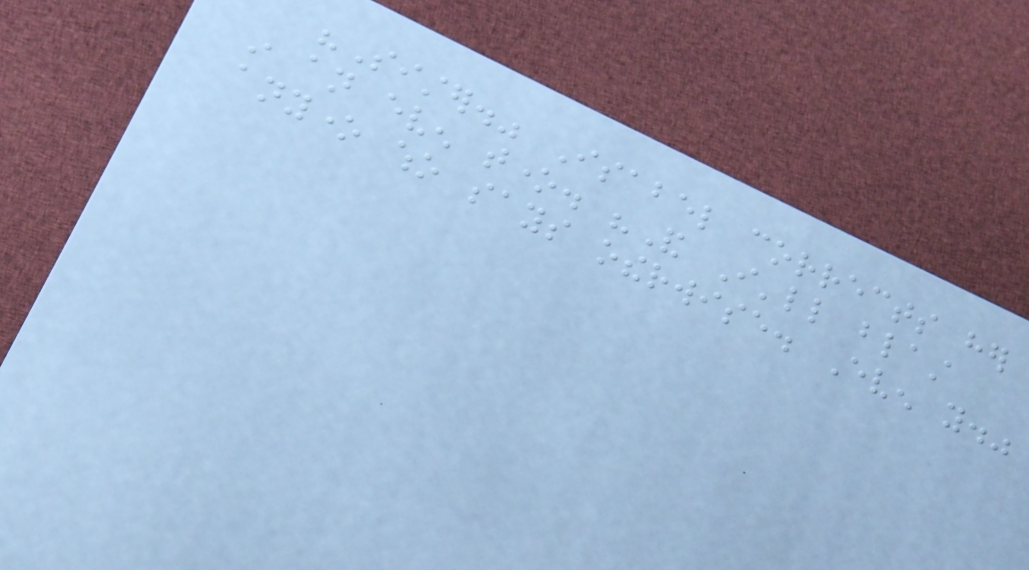"Sister." Isabel corrects her
in an even tone. "And I'll blast
anyone who says otherwise. Even you."
